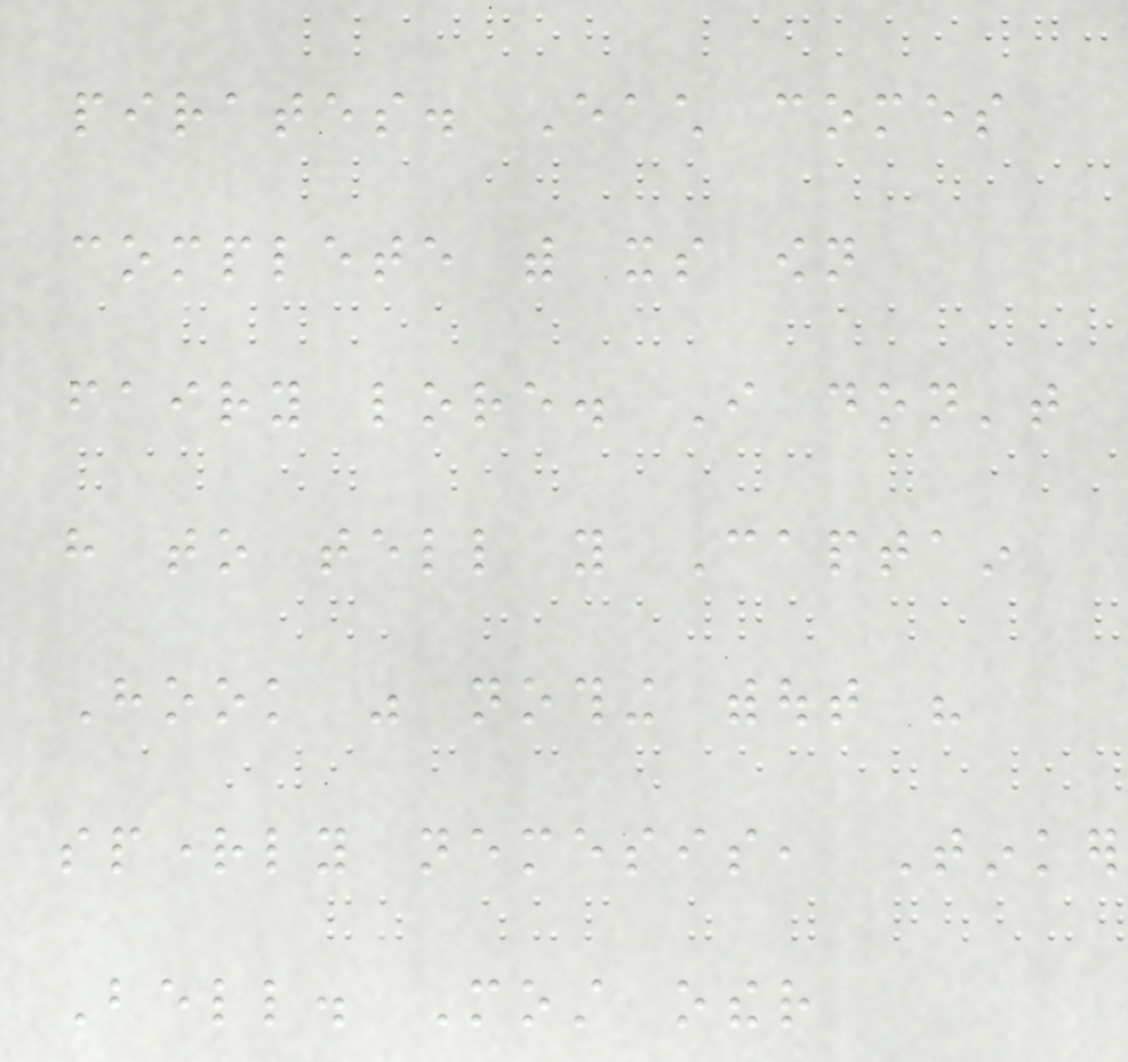pirates. Each comes
complete with its own
fairy lore. I don't
have to tell you Captain
Hook was nothing without his
sprightly nemesis, Tinker
Bell. Most other
